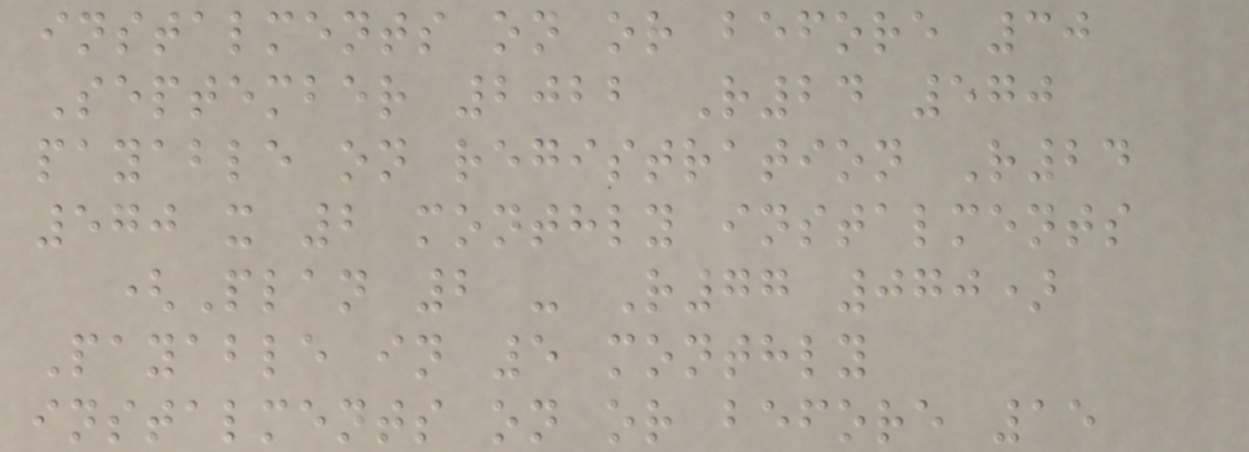instalments on or before 30
September 2022 R24 570
payable on registration R24
570 x 2 monthly instalments
(Plan 2 - R77 070)
Payable in 5 monthly
instalments on or before 15
